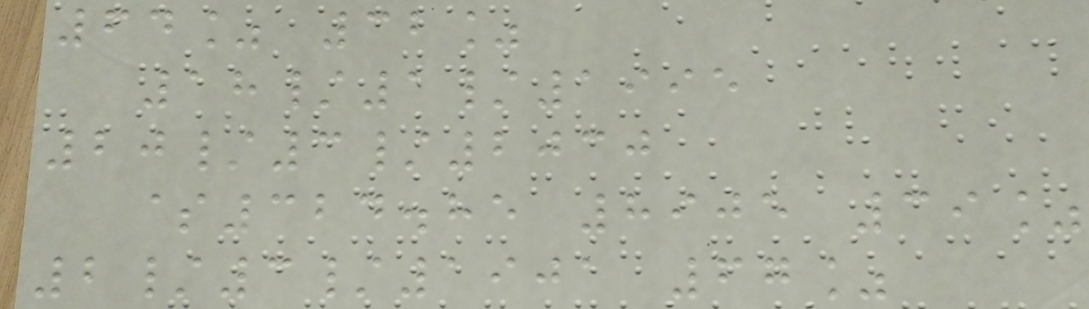64% 32%
18/1/1995
20/3/2030
$324.85 8905 39%
2/3/1901 67%
